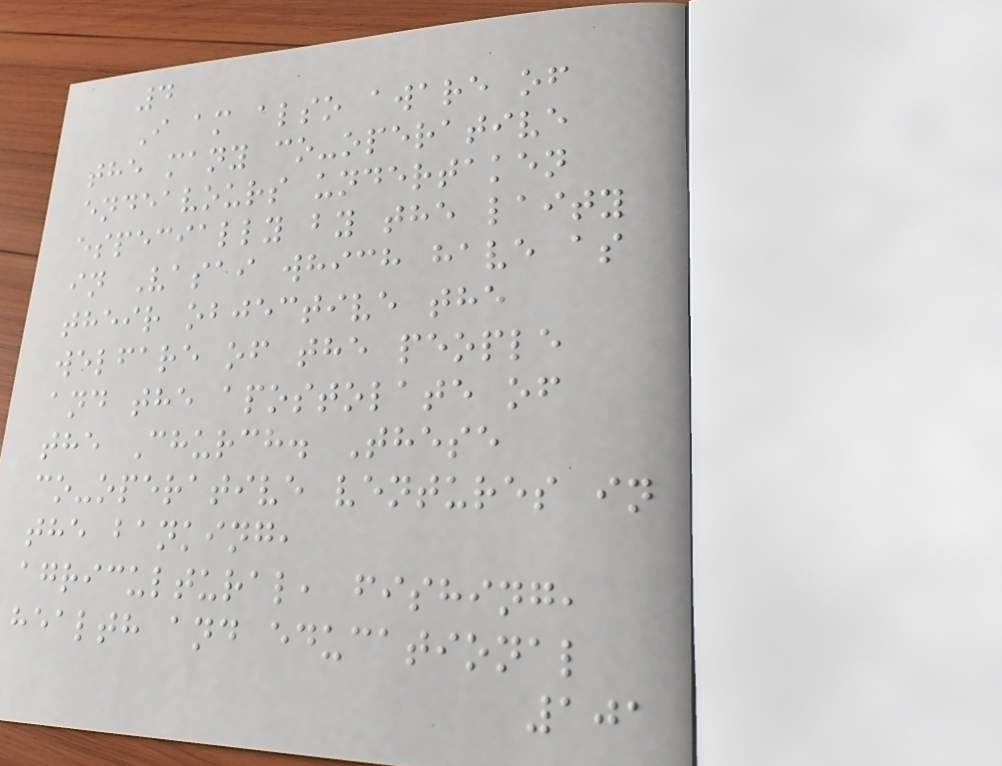4
I am also aware of
the many co-operative
endeavours undertaken
especially by the laity
in Vasai which have as
their objective the
welfare of the people
and the apostolate of
the Church. These
co-operative ventures in
the banking,
agricultural, fishing,
health and educational
101
